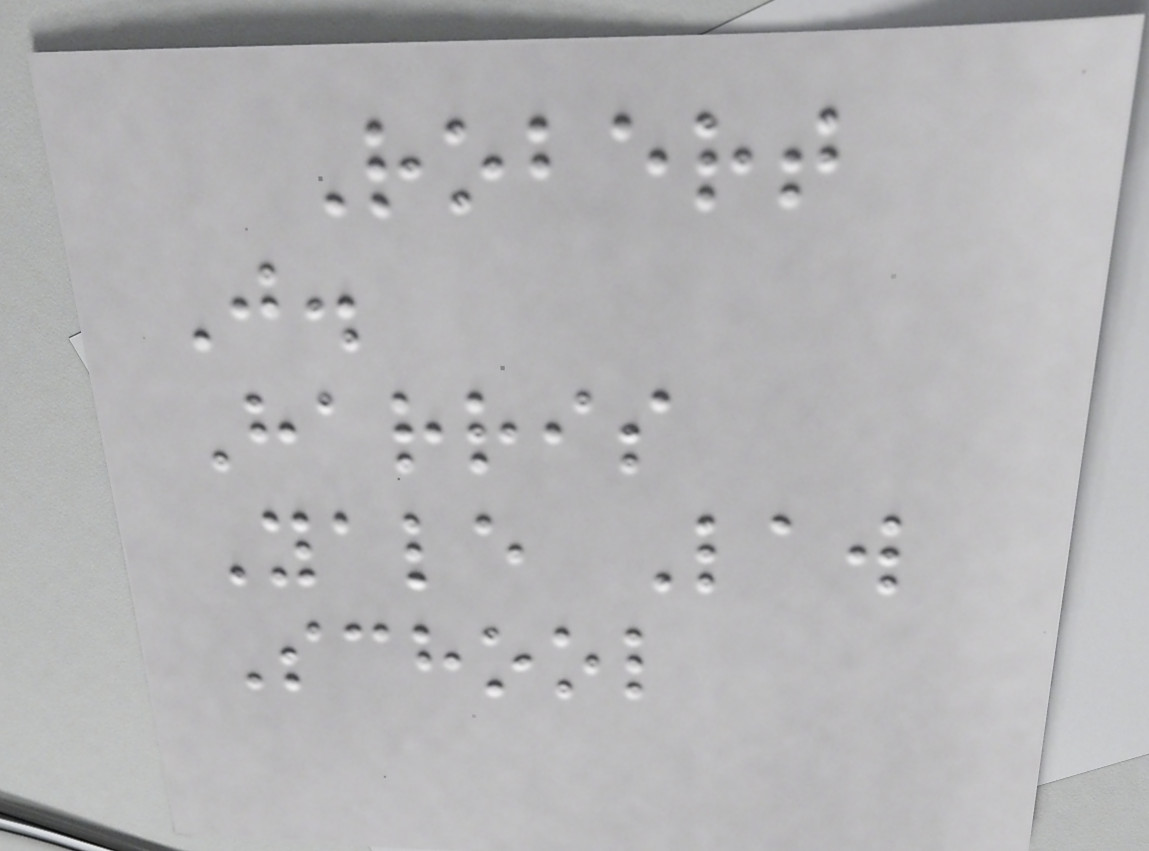Robert
J.
Harris
Yale Law
School
